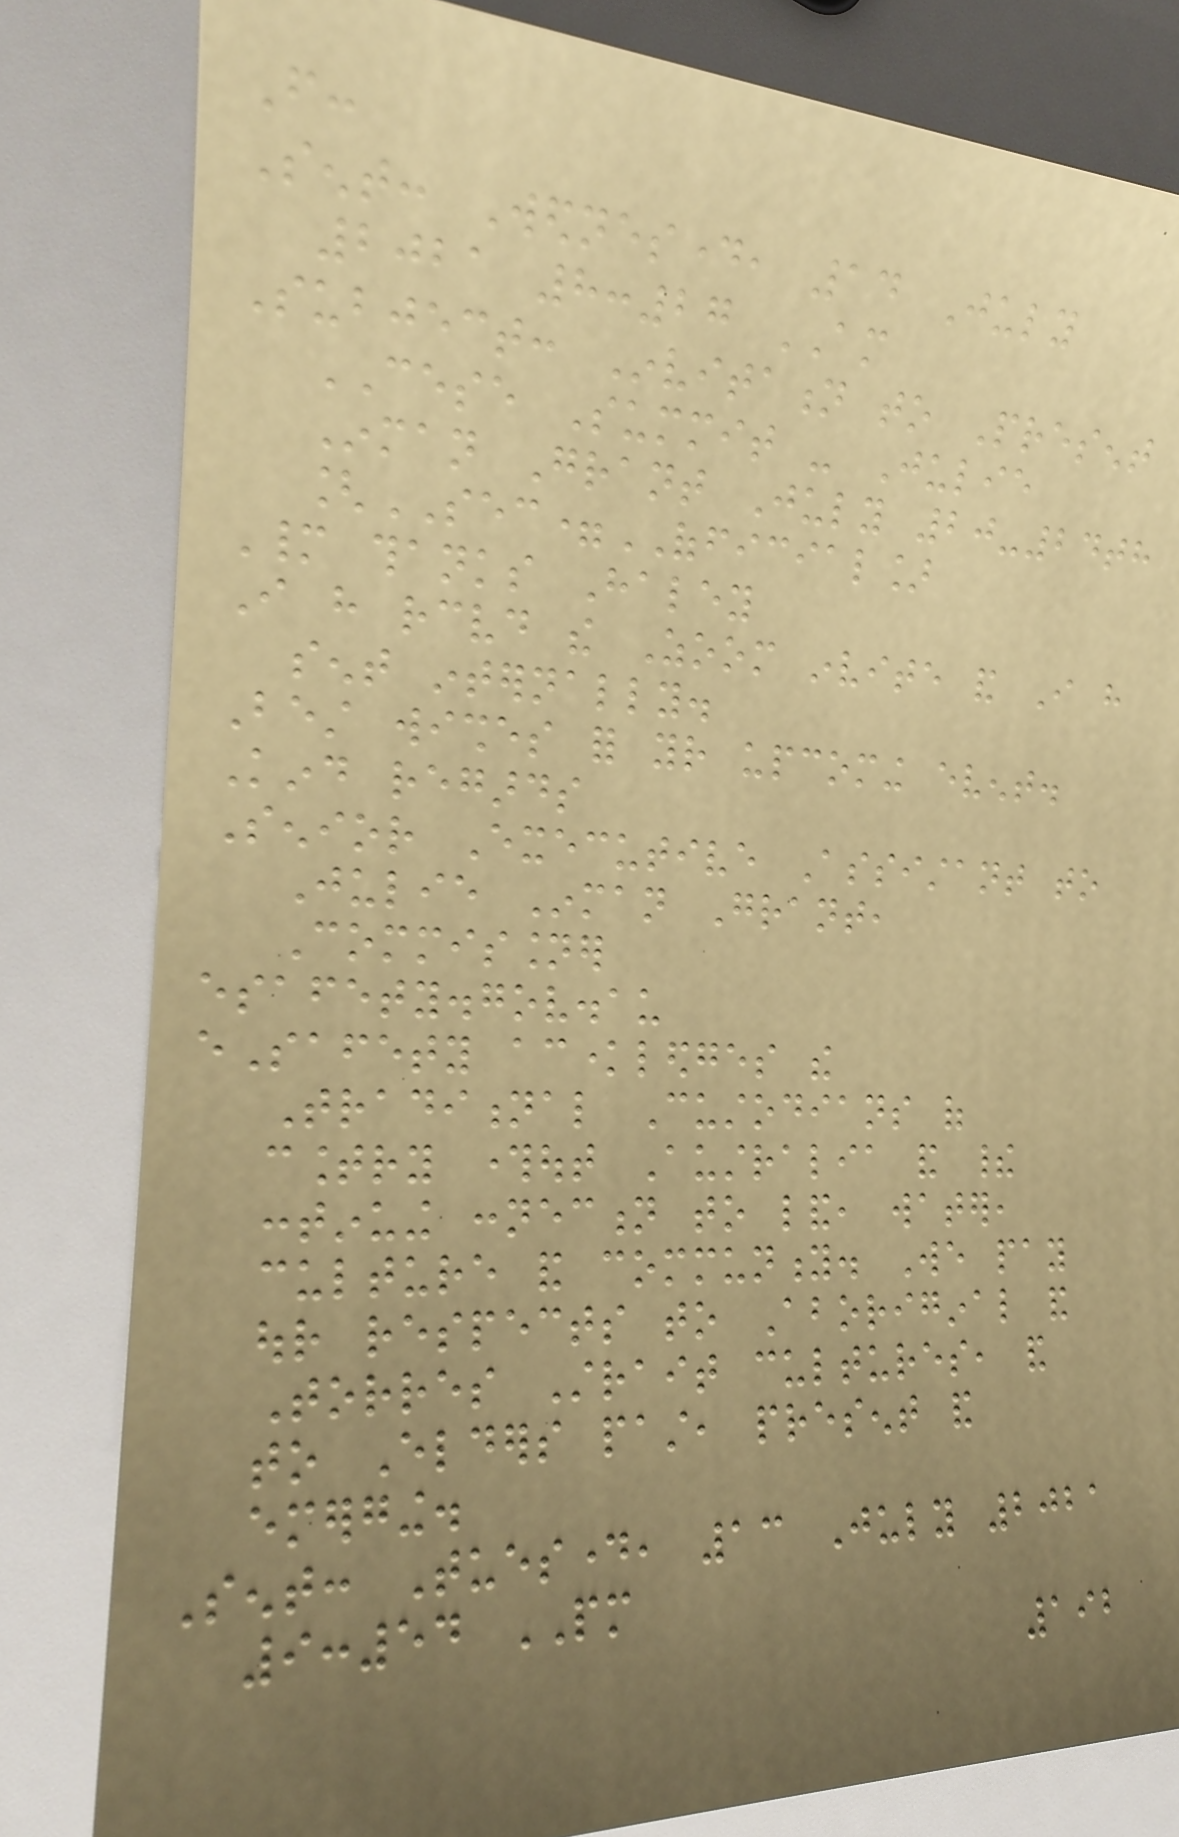From:
Sent: Wednesday, 14 July
2021 8:27 AM
Subject: Invitation to Present
CESE Summit - Julie
Inman Grant July 20-24th
[SEC=OFFICIAL]
Many thanks Haley
I have received the Zoom invite and I have
sent internally.
Best wishes for your upcoming event.
Kind regards
Senior Executive Assistant to
Julie Inman Grant,
Commissioner
esafety.gov.au
eSafety acknowledges the
Traditional Custodians of
country throughout Australia and their
continuing connection to land, water,
culture and community. We pay
our respects to Aboriginal and
Torres Strait cultures, and
to Elders past, present and
emerging.
Sent: Tuesday, 13 July 2021
9:54 PM
192
